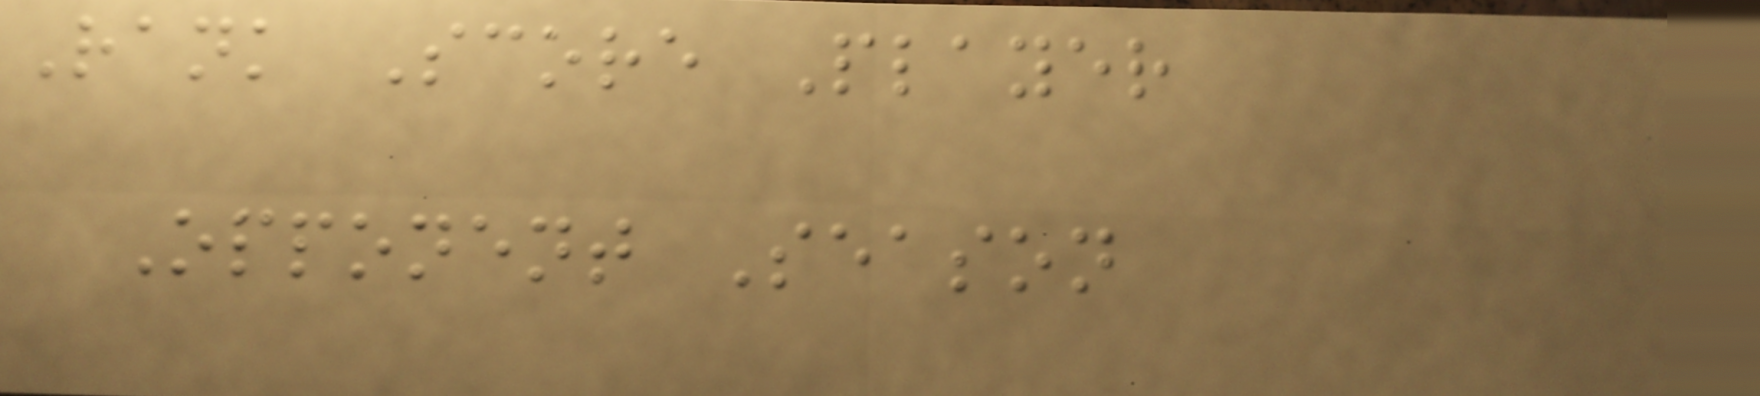Rank Score Player
Opponent Season
